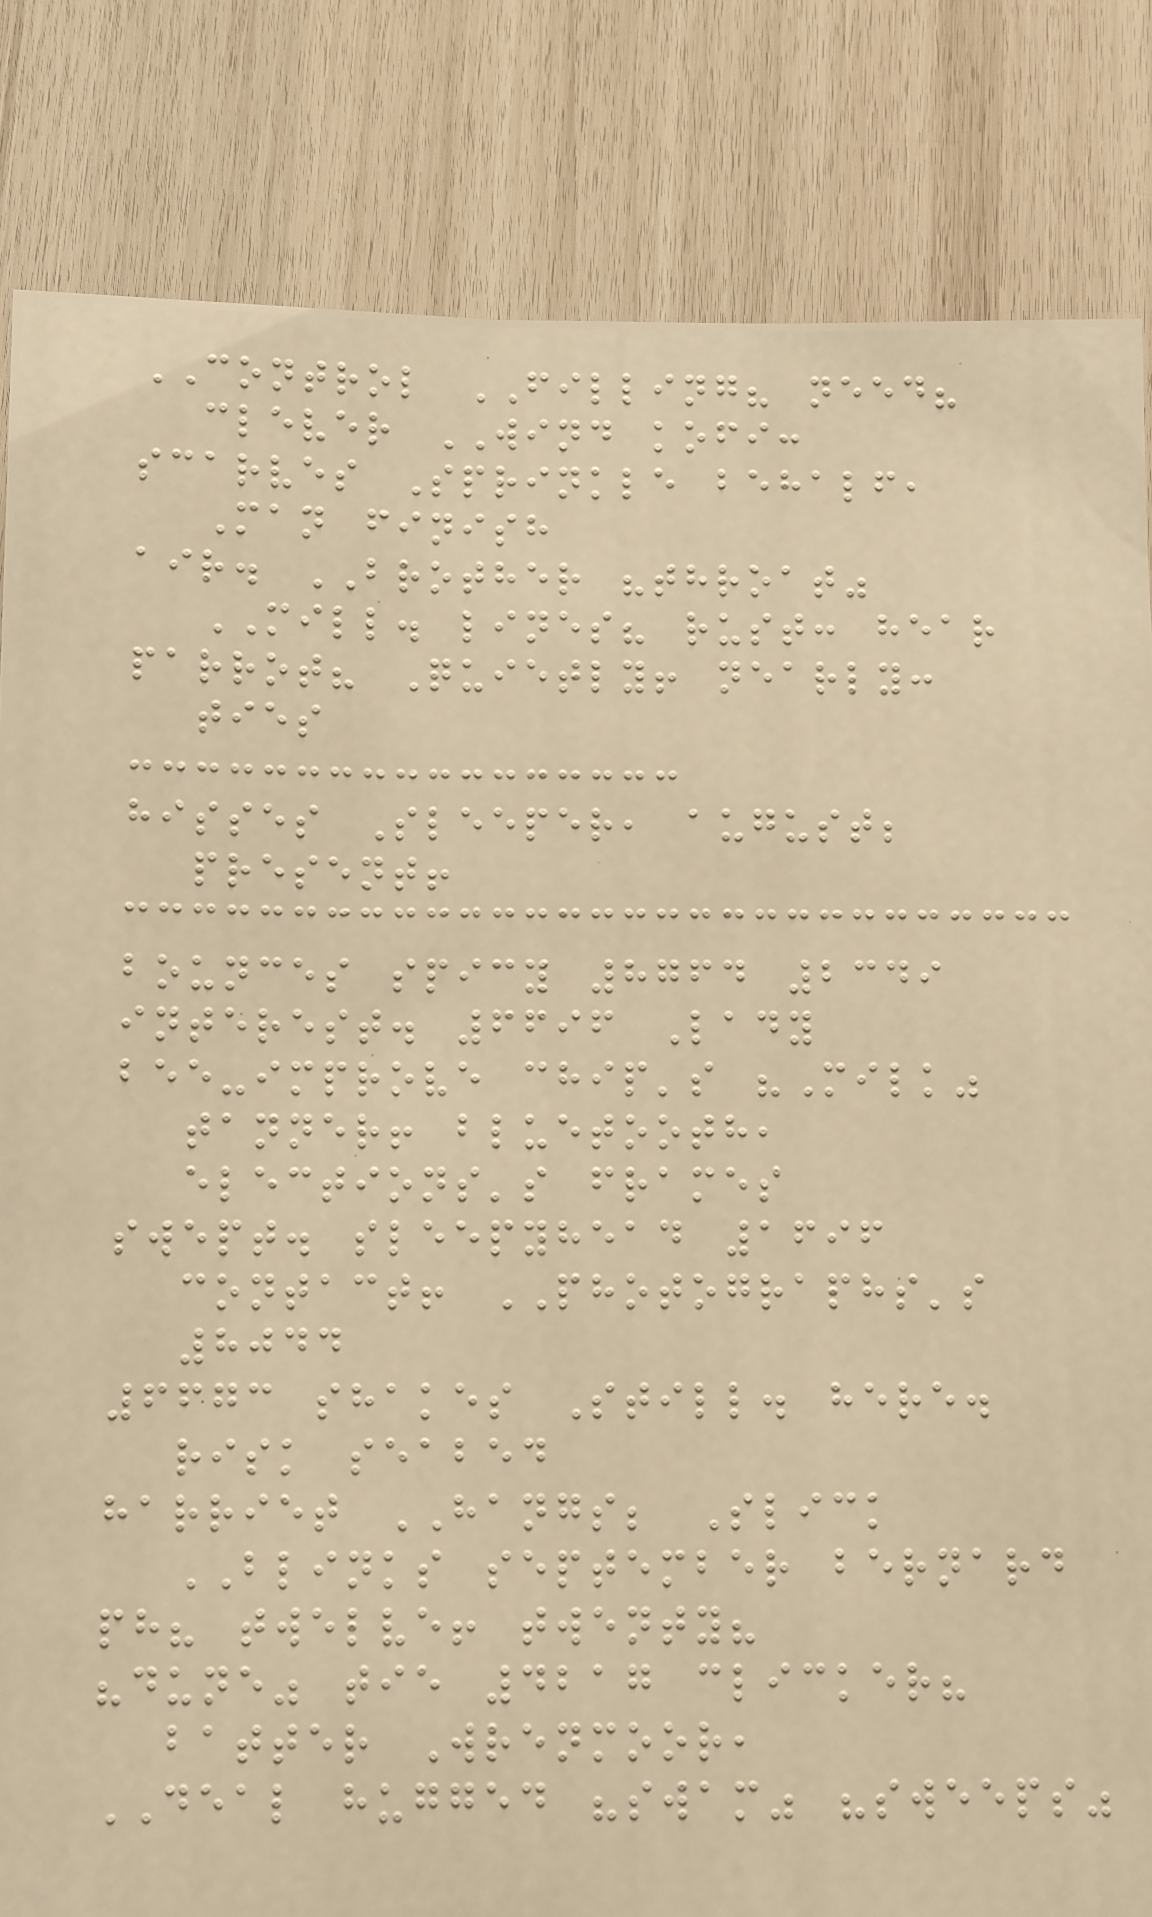CONTROL FILLING? need?
clever WIND kofi:
scarves Sprinkle behalf,
Man finish
air. BROTHER "throat"
MILL. lines? rust: hear
parrot? Quietly! nearly:
ties
hisses Sleeper, august;
present!
bounces spicy 8764 2349
interest. 6696 Lady
bee-improve chip's "Milk"
tanner! bluetooth,
elections's frames
swept. sleepyhead 1696
contact! PHOTOGRAPHS's
8044
6673 shakes Still. here.
risk seabed
harriet HANGS; Slick
BLINKS september bernard
ph? twelve! twenty?
"dune" tie 4217 clicker?
batter Wrenmoor,
DEAL hugged "swam" "sweeps"
